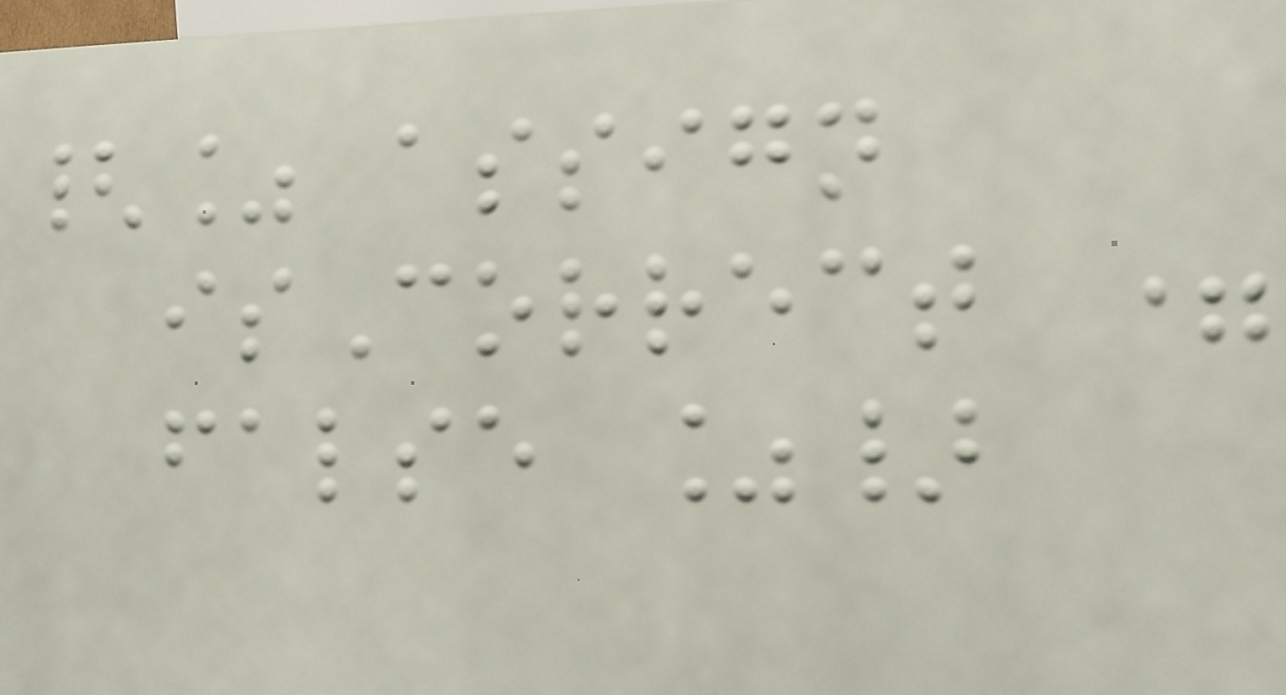{% assign
isCorrect =
false %}
